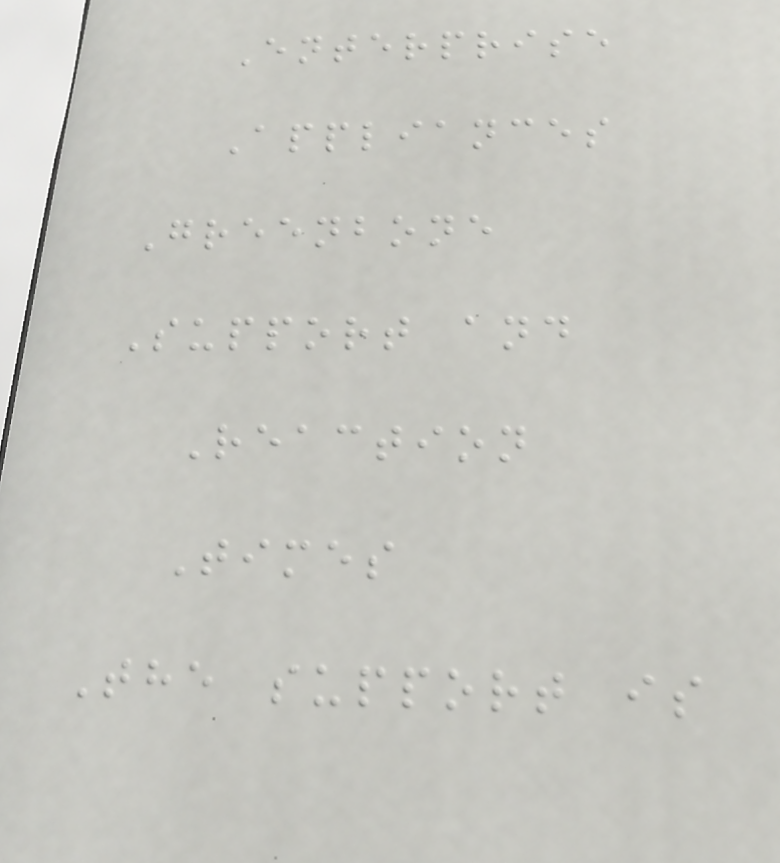Enterprise
Appliances
Greenbone
Support and
Reaction
Times
The support is
